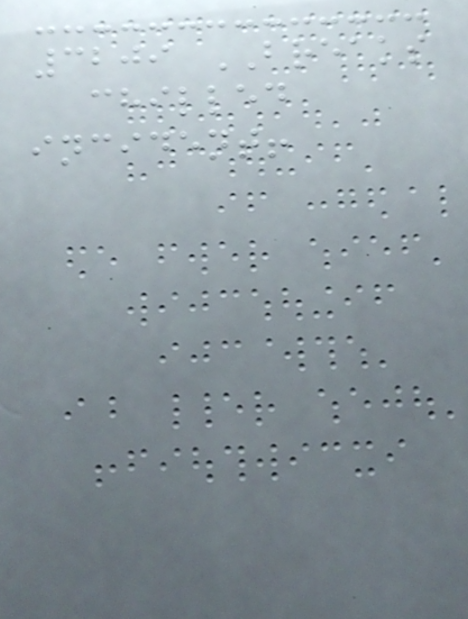3209 BREAKS
chilled
incident!
